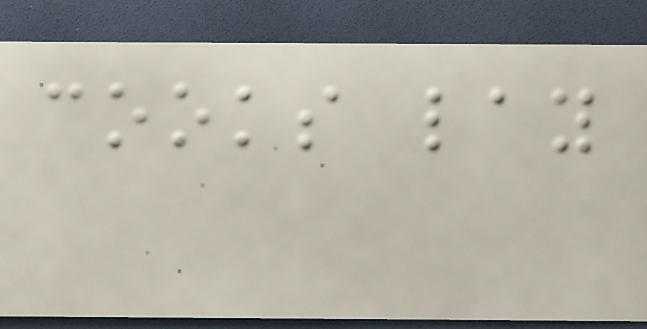cooks lay
